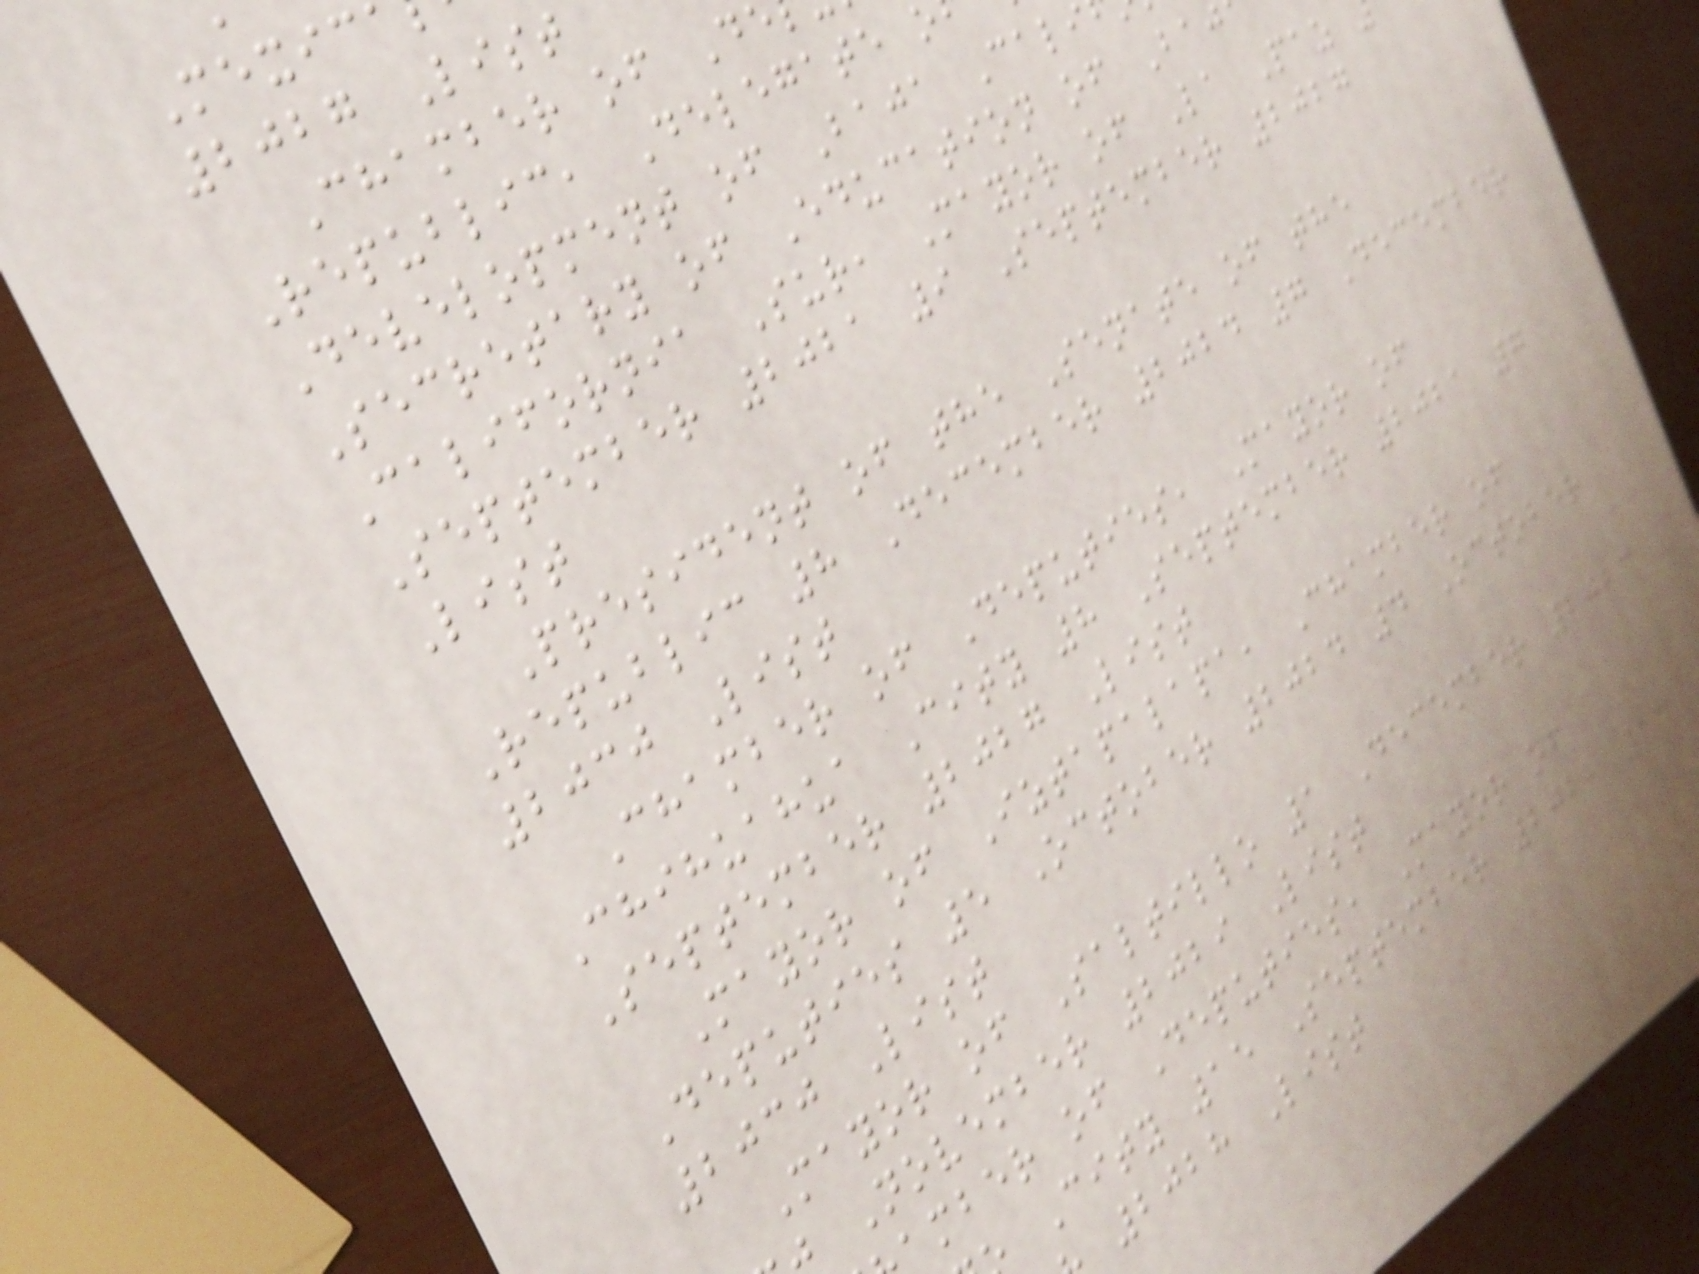2027 List
Chamber of De
Republic, Delegate o
Development of Baja Cali
Secretary of Education of Baj
California Sur, Mayor of La Paz
September 2021 9 September 2027
List
President of the Senate of the
Republic 8 December 2024 7 December
2030 List
Chamber of Deputies, Mayor of
Chihuahua City 8 September 2021 7
September 2027 List
Mayor of Iztapalapa, Chamber of
Deputies 5 October 2024 4 October
2030 List
Mayor of Saltillo 1 December 2023
November 2029 List
amber of Deputies, Mayor of
City 15 September 2022 14
2028 List
